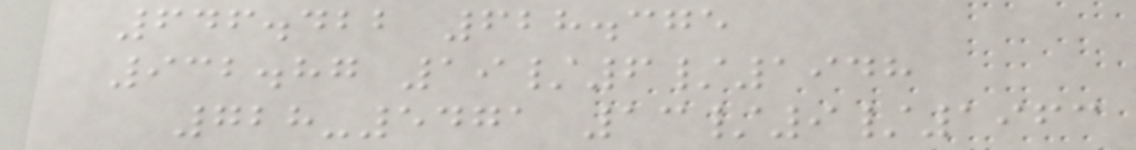646.422 628.375
932.87 19/6/1948
728-5471 13/9/1963
